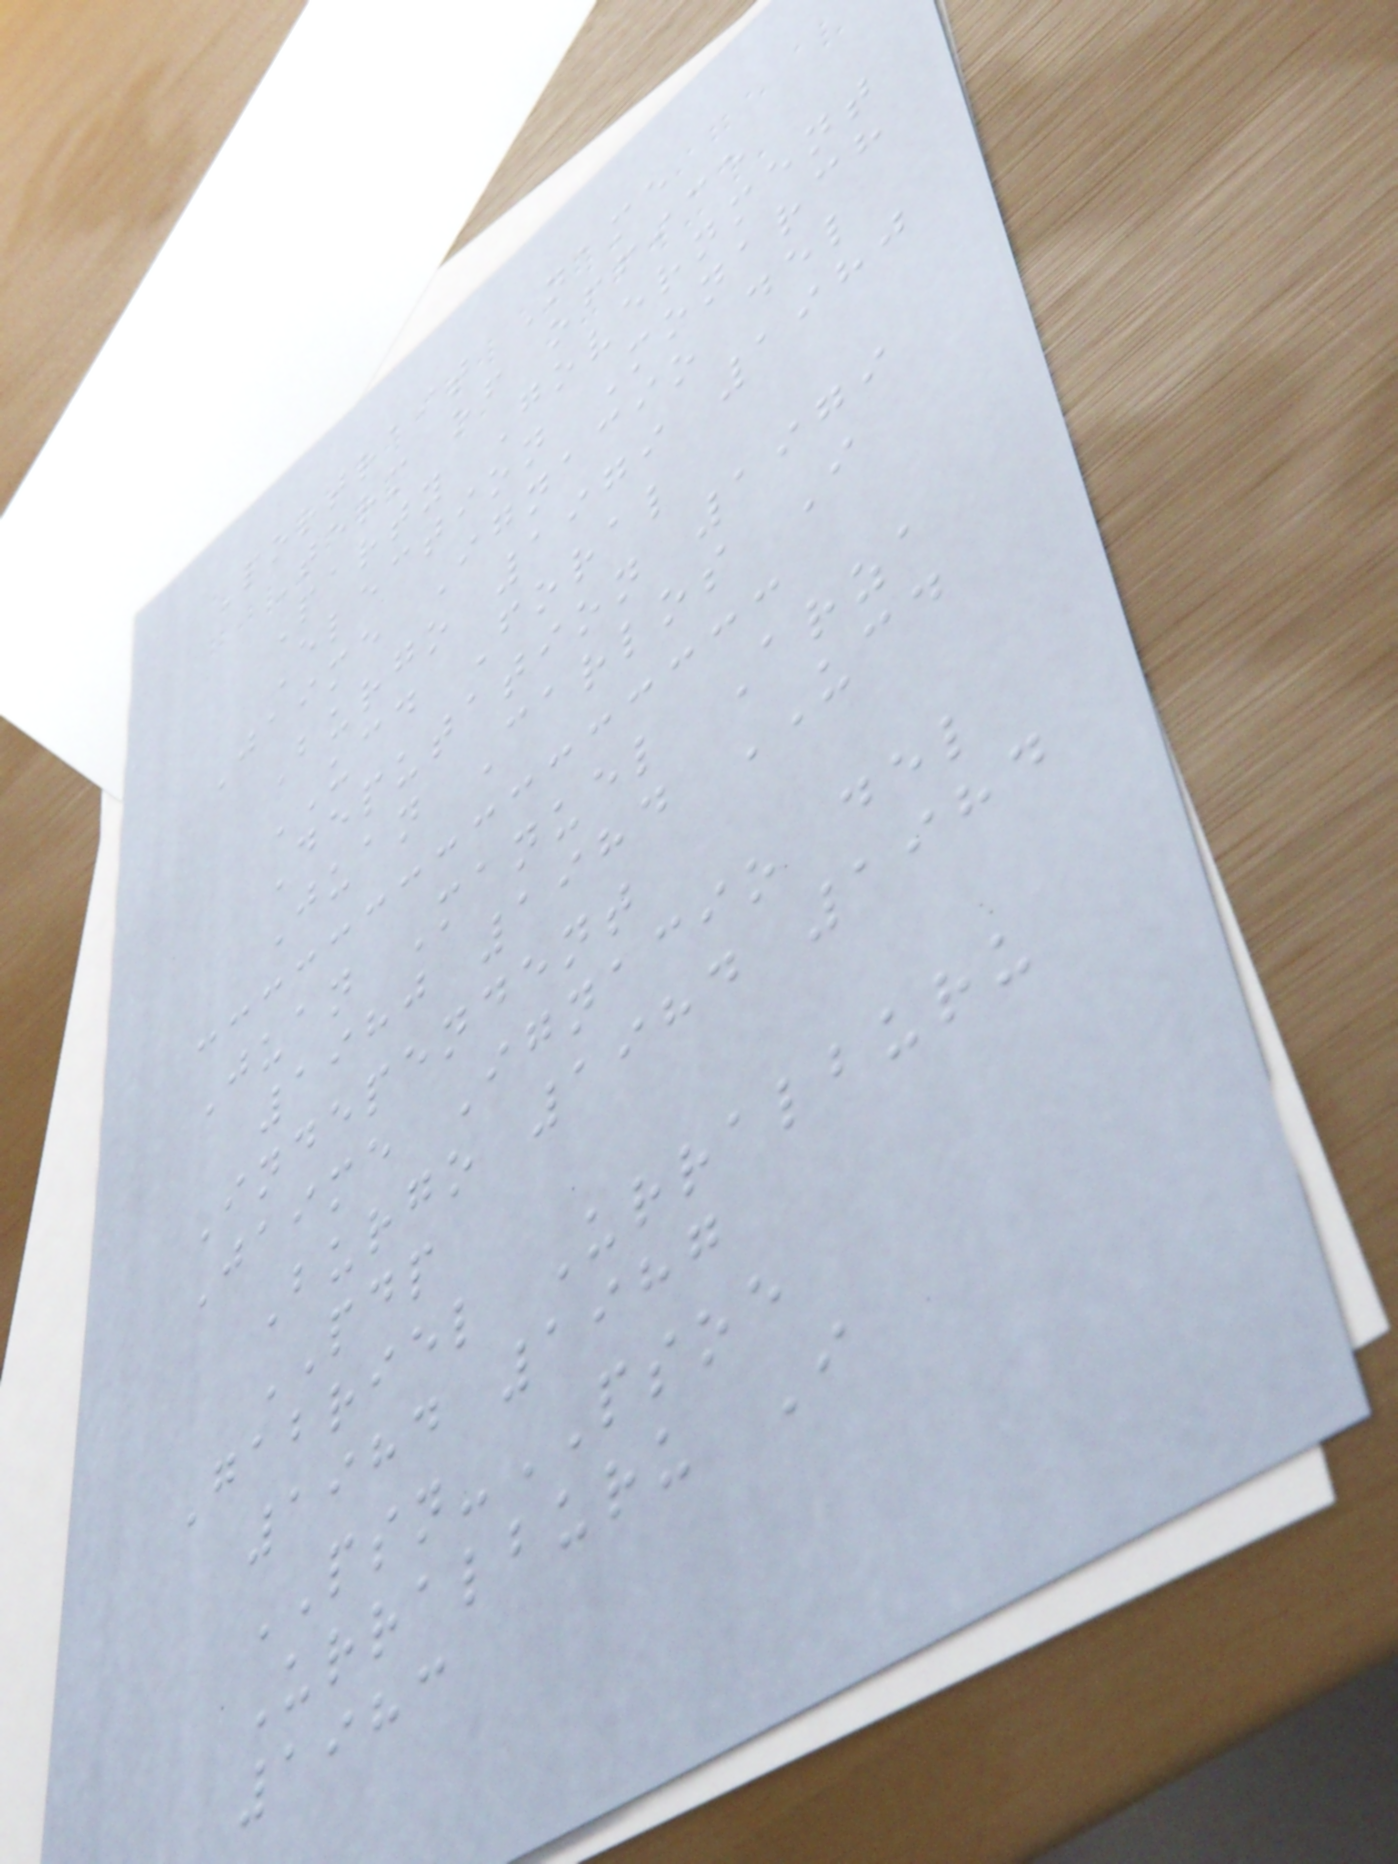Portrait Name
Term of office
Party Government
Election Monarch
Jaime Ignacio del
Burgo 1979 1980
UCD Foral
Deputation 1979
Juan Carlos I
Juan Manuel Arza
1980 1984 UCD
Independent
Jaime Ignacio del
Burgo 1984 1984
PDP
Gabriel Urralburu
1984 1987
PSN-PSOE
Urralburu I
1983
